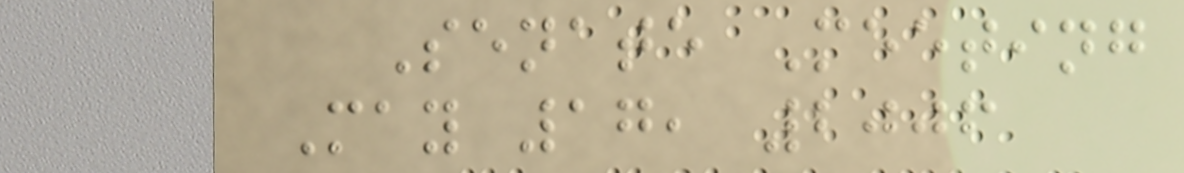Senate Meeting
May 17, 2006
